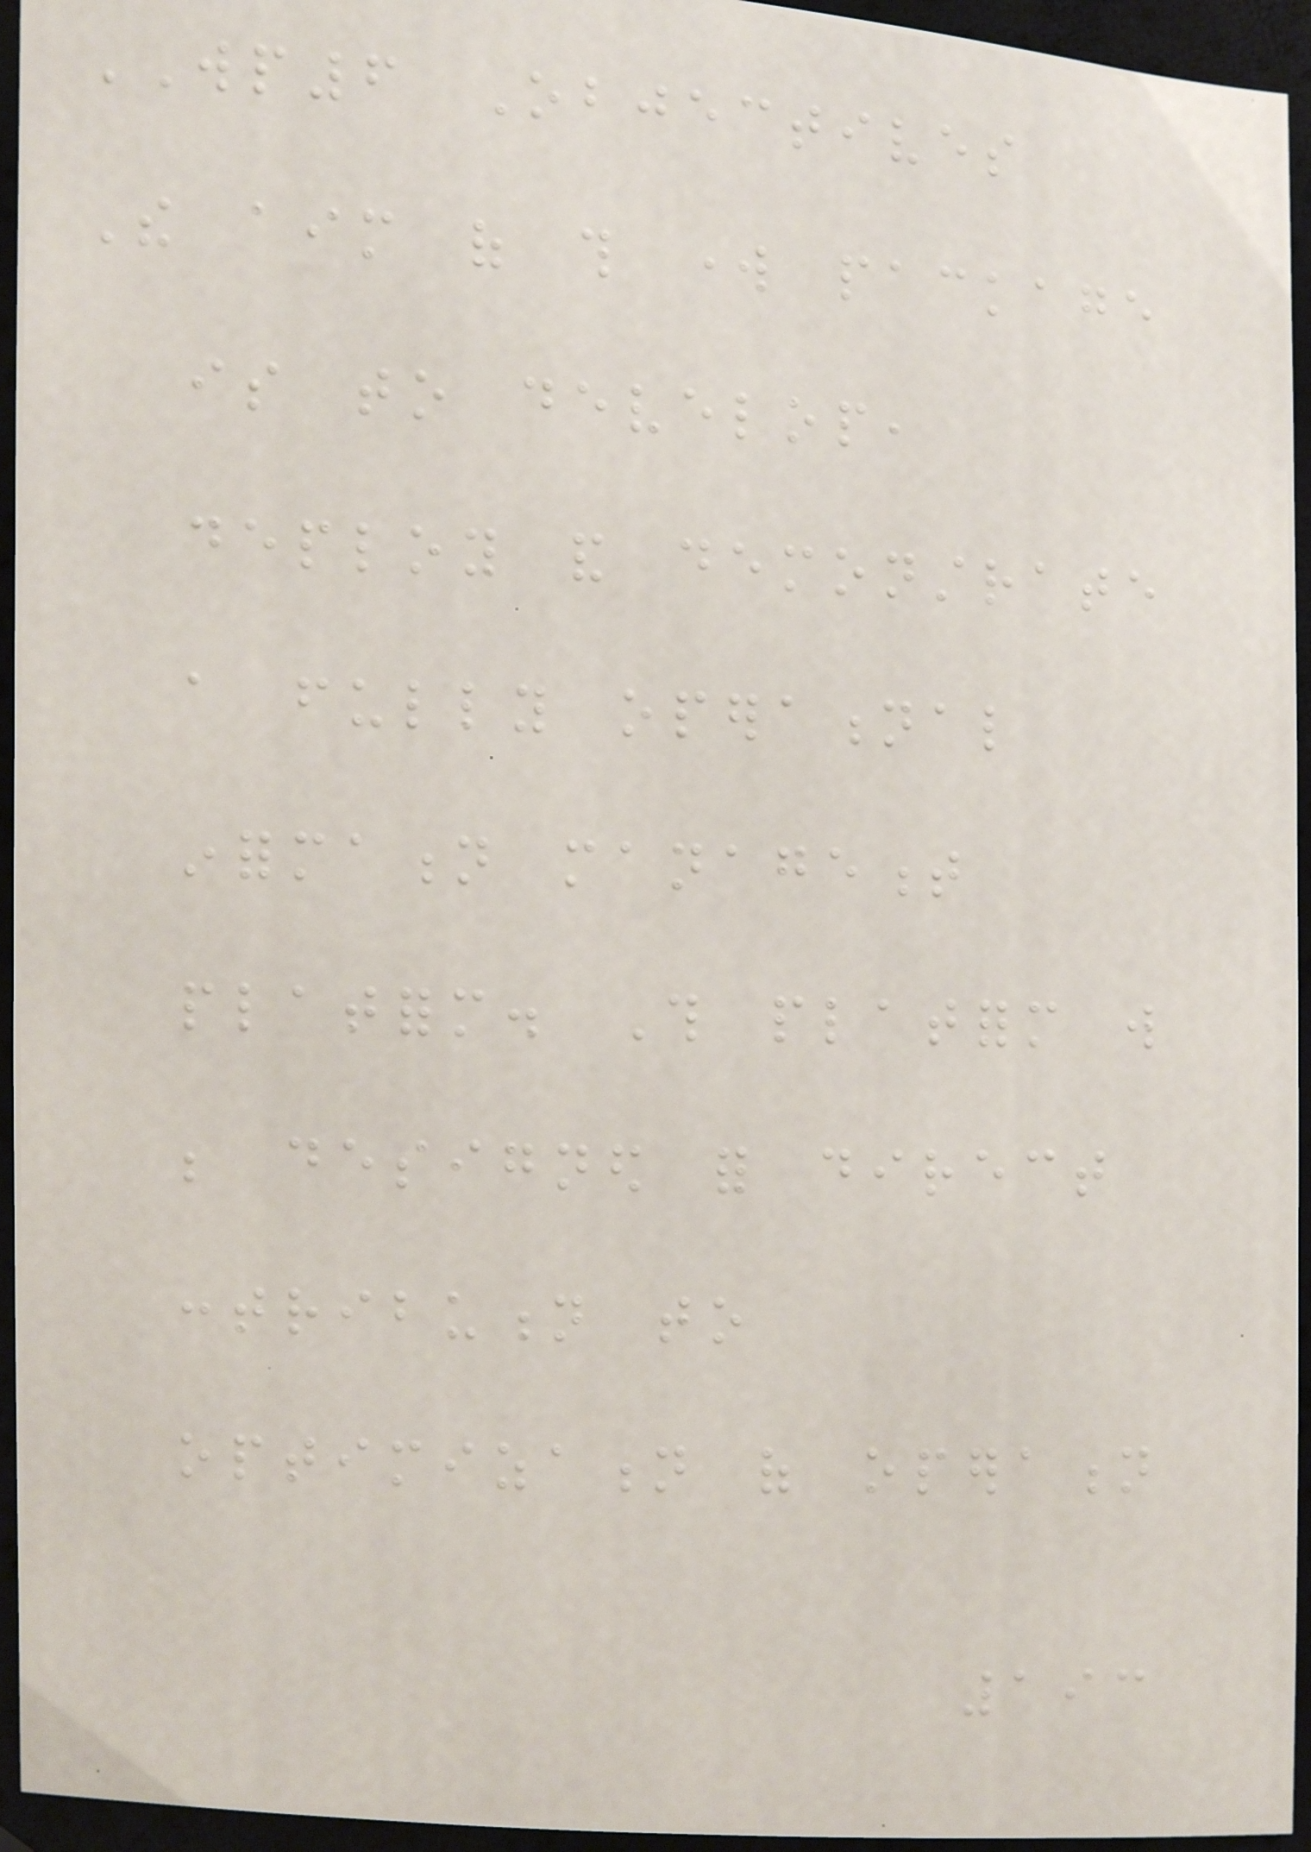WP6 Objectives
The aim of this work package
is to develop,
deploy and demonstrate
a fully operational
information management
platform. This platform will
be designed for direct
contribution to
optimization of operation
193
